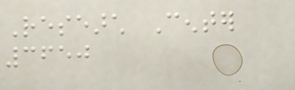Research Center
3650
